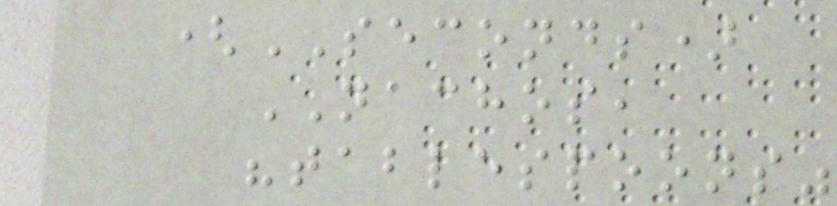(SECONDS)
NACHOS,
"tablespoons"
